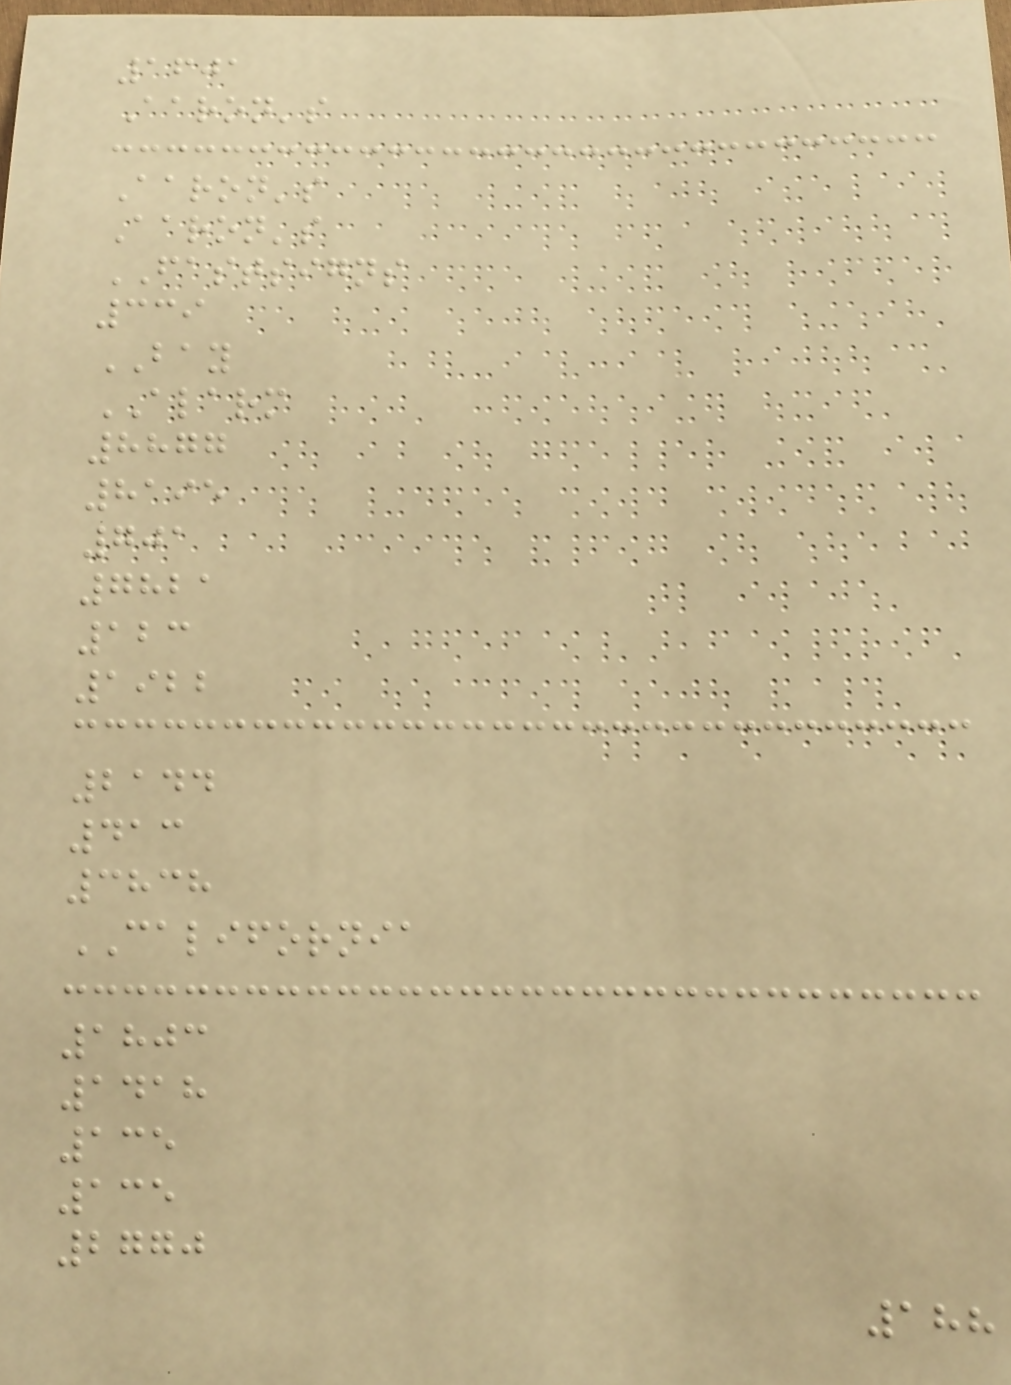1601
Aaron's
Aaron's
Aaron's
FASTSIGNS
339
BAY
ALARM
8877
8195
701
7821
123
1922
2144
413
3838
CALIFORNIA
1803
1418
135
135
2770
188
